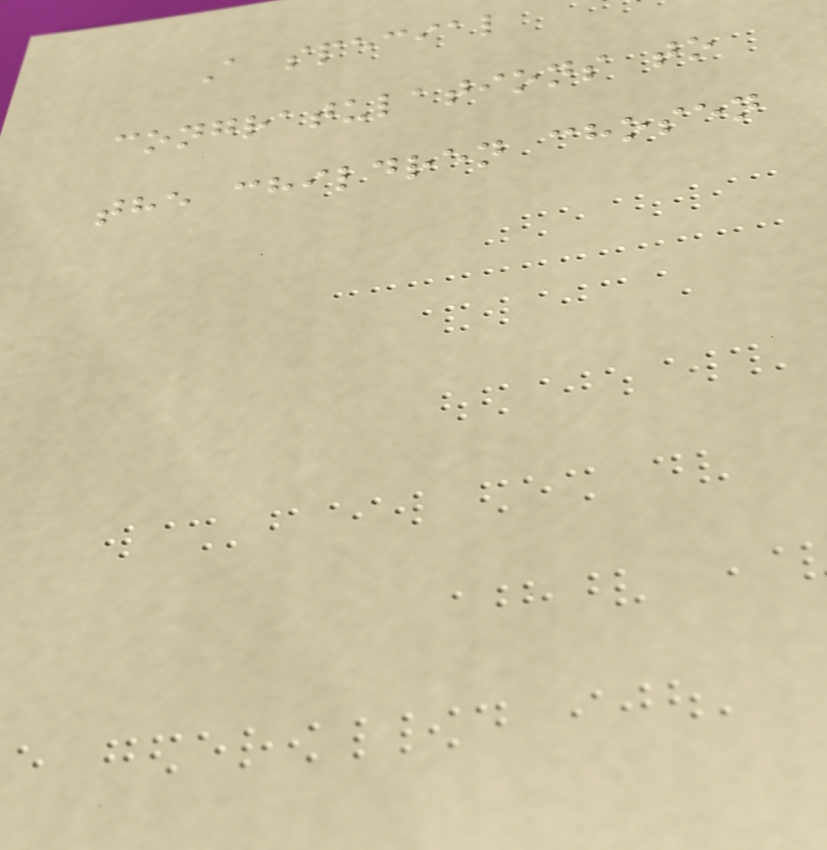A special
congratulations to
the children chosen
